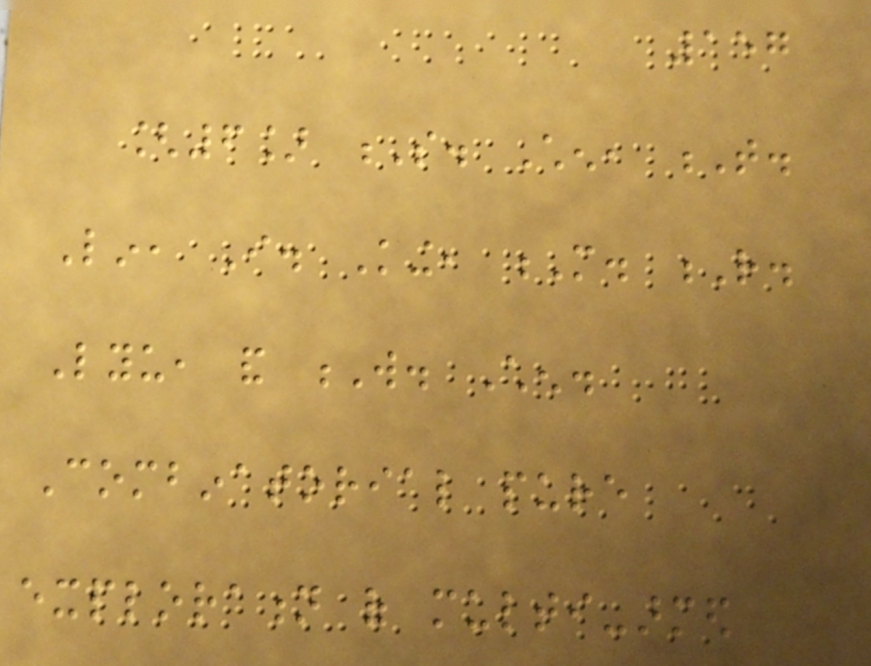157
[6] S. Chen, T.
Lin, I. King, M. R.
Lyu, and W. Chen.
Combinatorial pure
exploration of multi-armed
